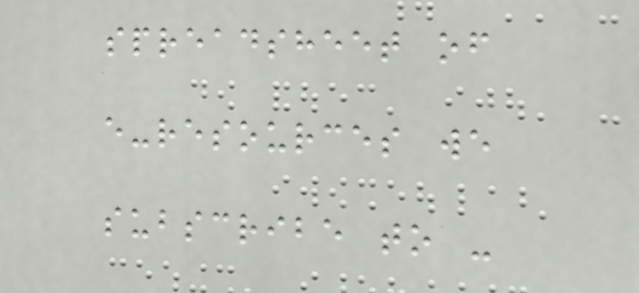spreadsheet of
e-resources we
subscribe to -
